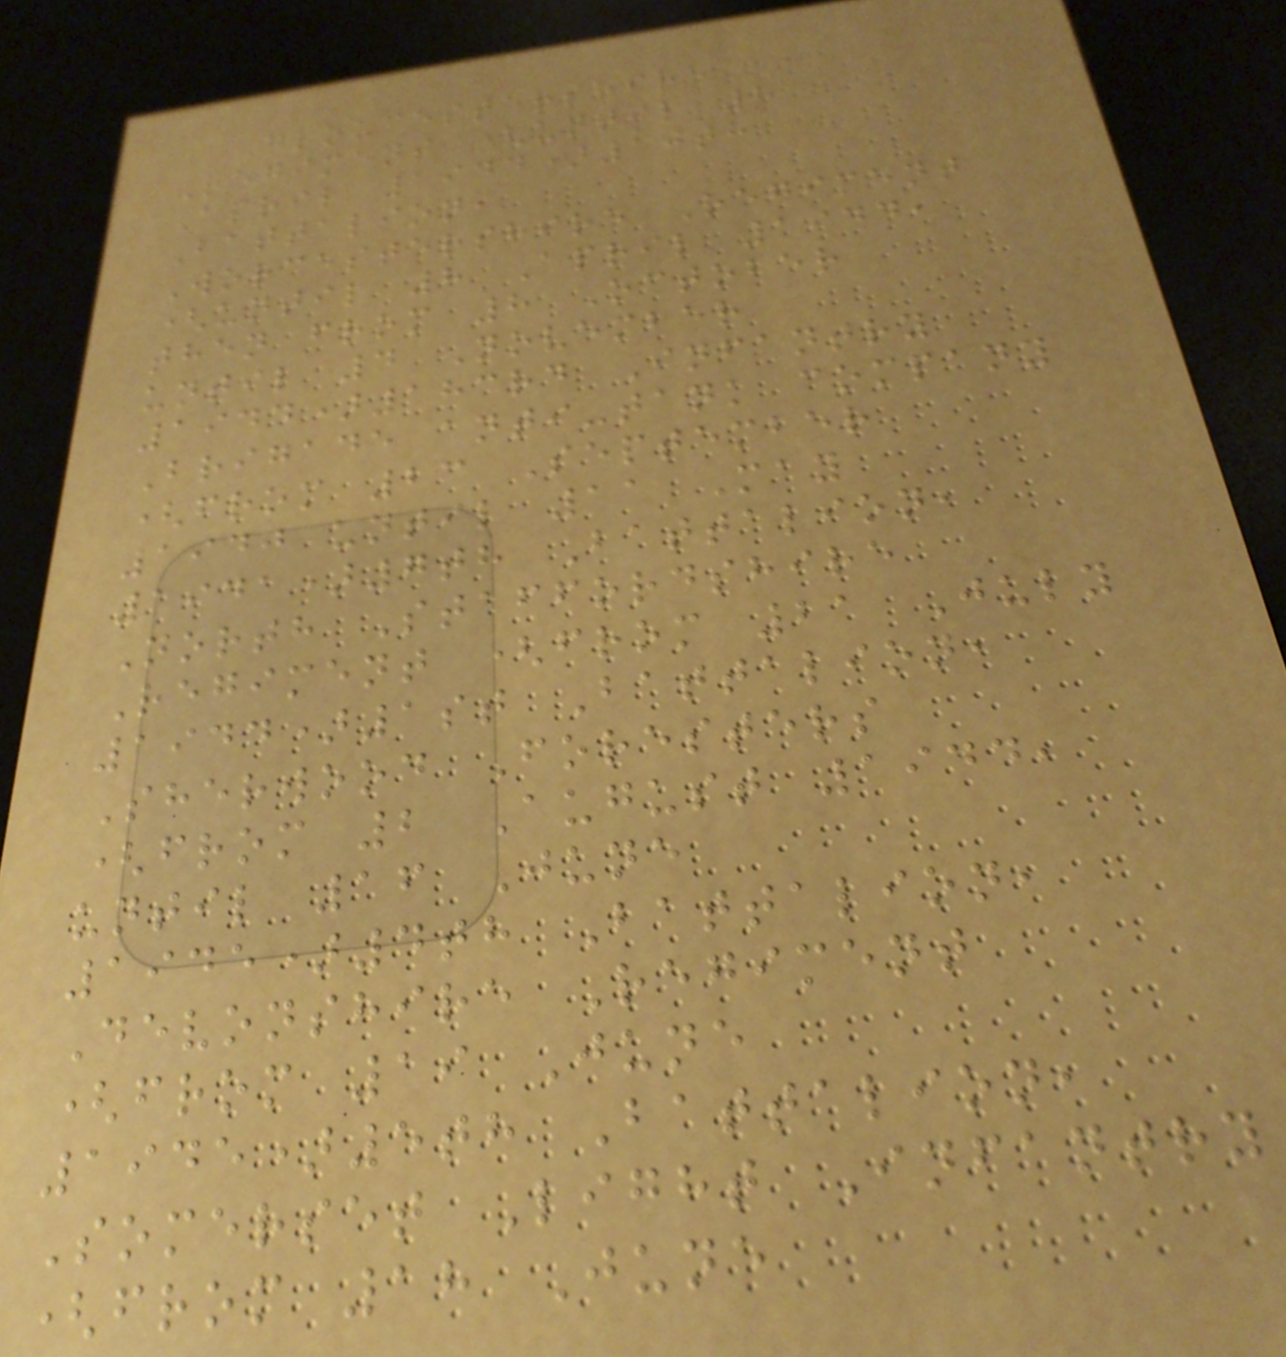Gloucestershire
Regiment (until 8
April 1944)10th
Battalion,
Worcestershire Regiment
(until 8 April 1944,
then from 8 October
until 4 November
1944)183rd Infantry
Brigade anti-tank company
(from 23 September
1940 until 11 May
1941)7th Battalion,
North Staffordshire
Regiment (from 21 July
1944)1st Battalion,
Sherwood Foresters
(from 2 August 1944,
until 16 June
1945)4th Battalion,
Devonshire Regiment
(from 19 June
1945)5th Battalion,
Somerset Light Infantry
(from 18 June
